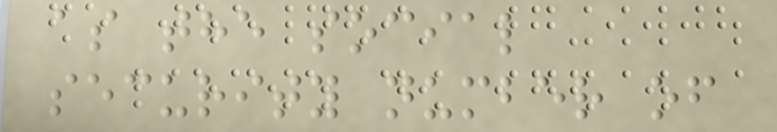as the social
security number of
